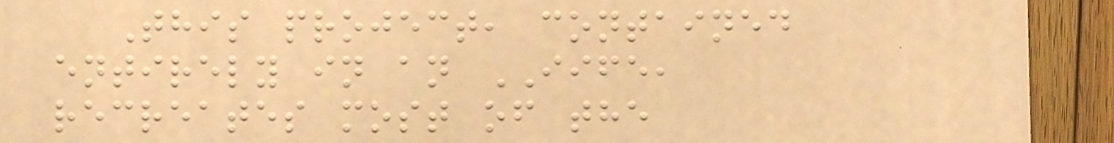This project, contained
entirely in an IIFE,
recreates most of the
